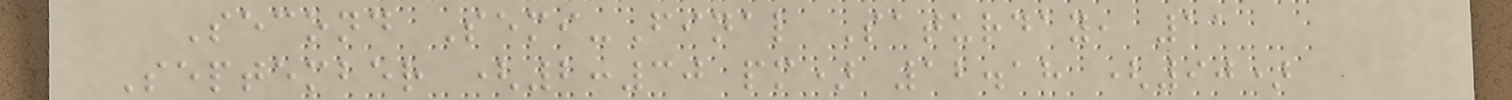Second Semi-Final Saturday, 11
September (2:30 pm) 12.18 (90)
